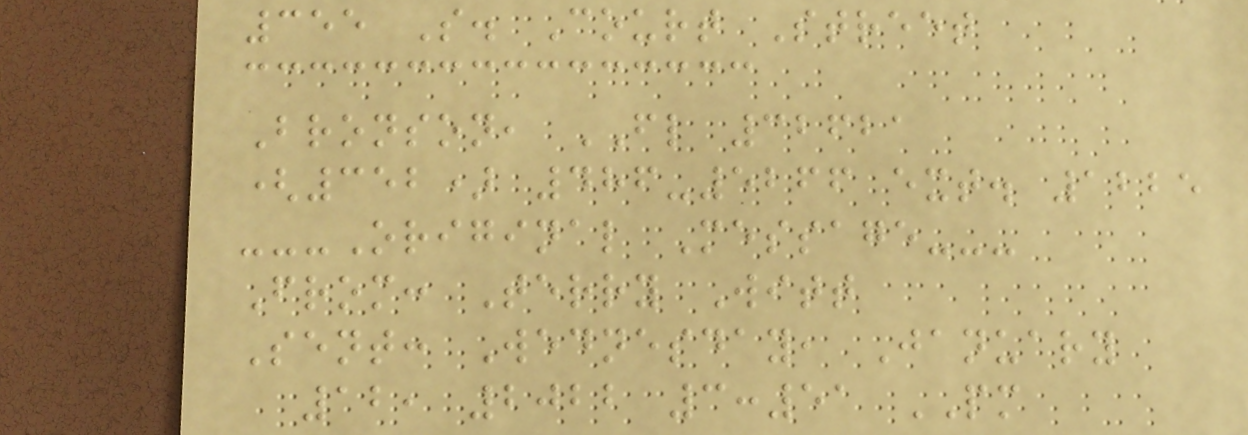355 S. Court Street
Bronson, FL 32621
(352) 486-5266 ext. 1225
---Original Message---
From: Terry Witt
Sent: Wednesday, January
12, 2022 3:51 PM
